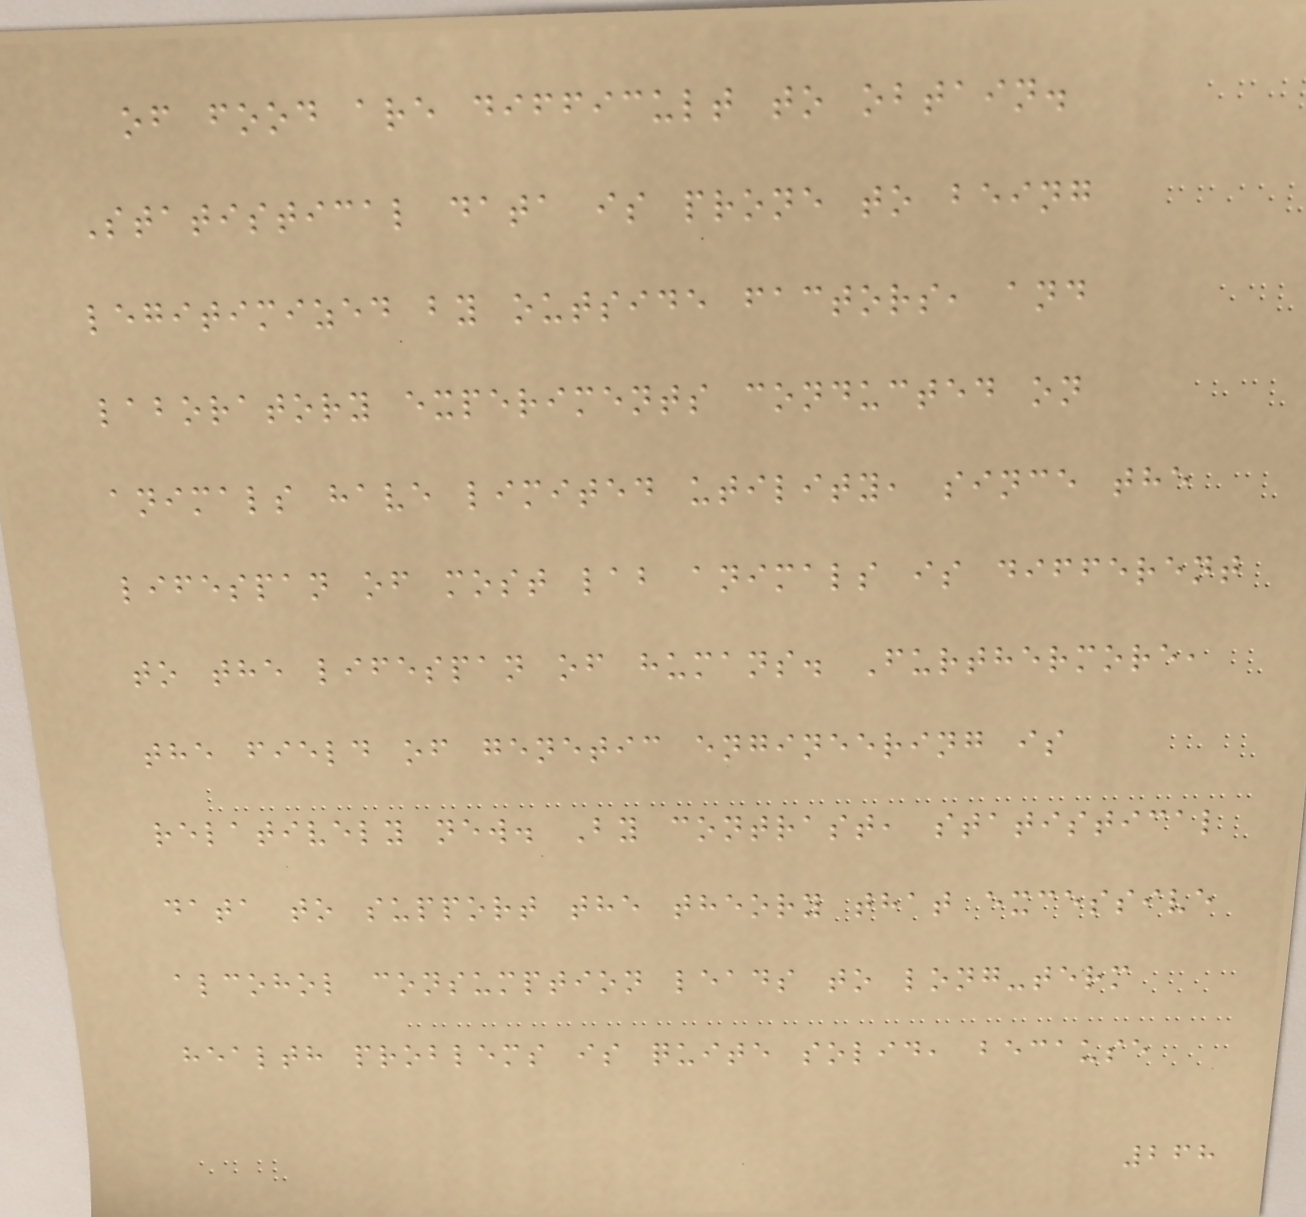of food are difficult to obtain.
Statistical data is prone to being
legitimized by outside factors, and
laboratory experiments conducted on
animals have limited utility, since the
lifespan of most lab animals is different
to the lifespan of humans. Furthermore,
the field of genetic engineering is
relatively new. By contrast, statistical
data to support the theory that excessive
alcohol consumption leads to long-term
health problems is quite solid, because
268
